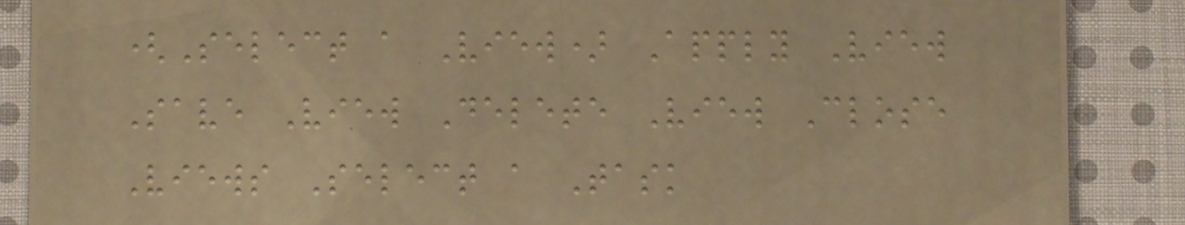(Select a View) Apply View
Save View Delete View Close
Views Select a Task
